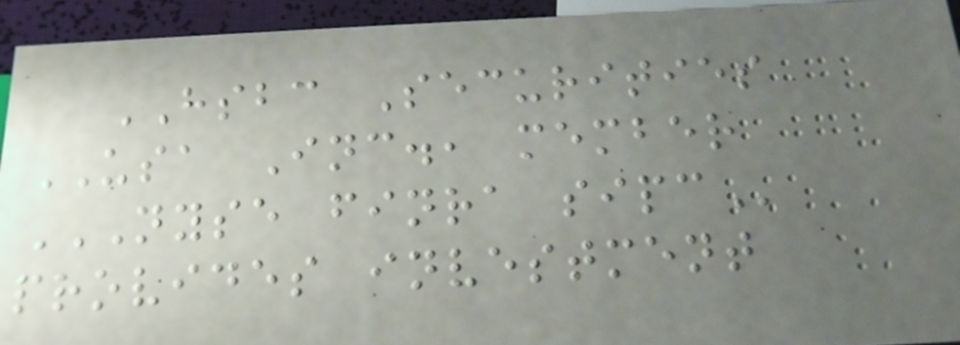HSBC Securities
USA Inc., member
NYSE FINRA SIPC
provides investment
